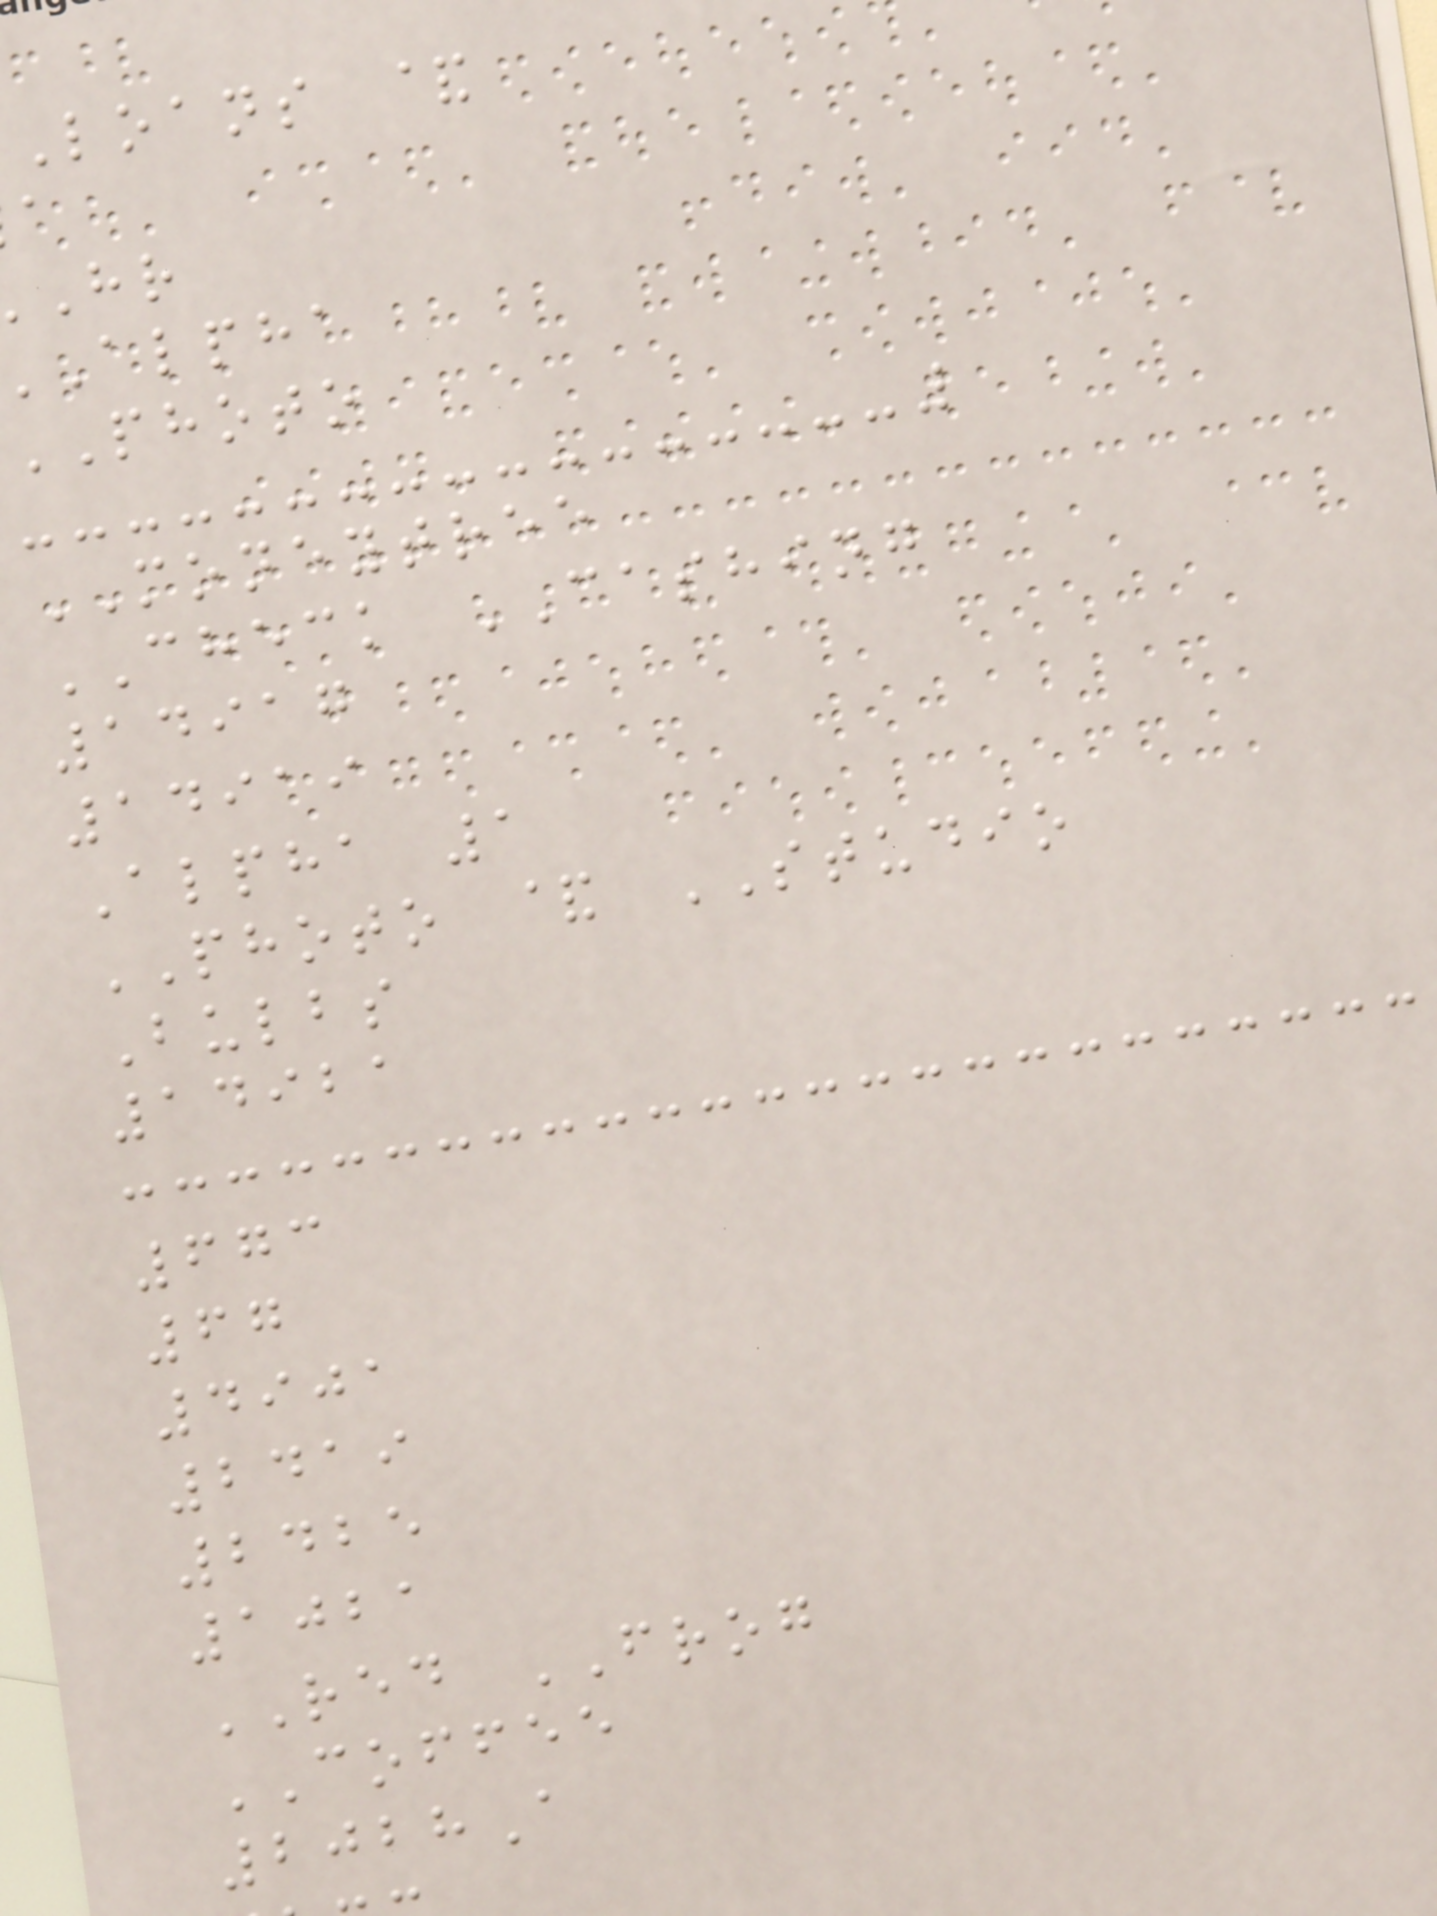loans &
alpha
PHOTO
MONEYTREE
CHECK CASHING
14917
14919
Alpha 1
PHOTO & STUDIO
Bulbs
14921
673
67
4901
2419
2425
1021
RED FROG
COFFEE
2028A
